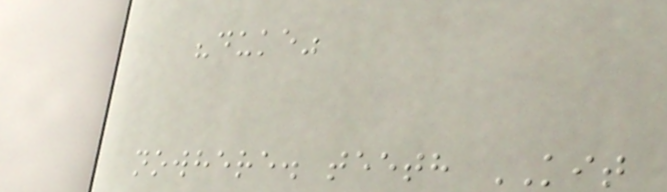"duke"
nowhere. teeth KIT
